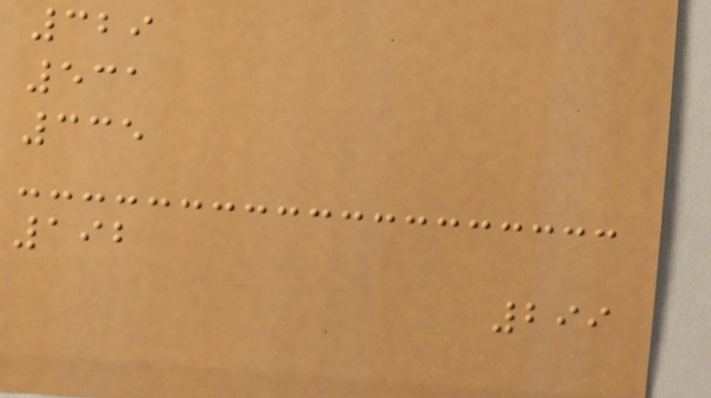329
531
335
192
299
